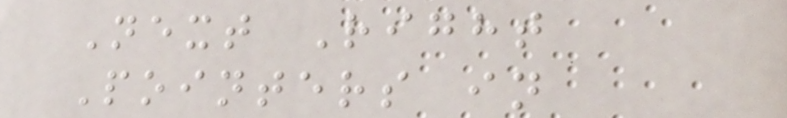Next Right
Pointers in
